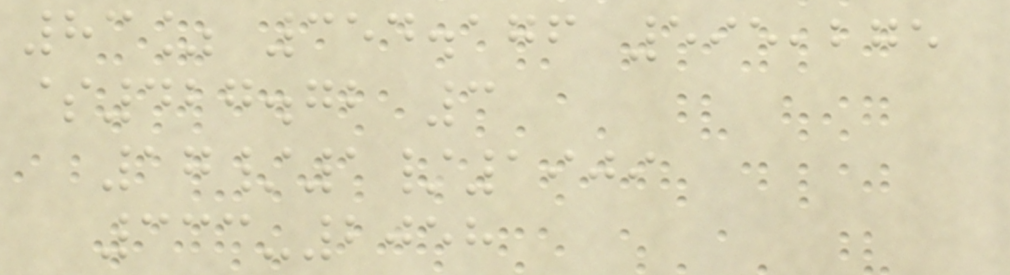83% 354.176 595,275
$427.72 3
17/1/1909
333-2058
